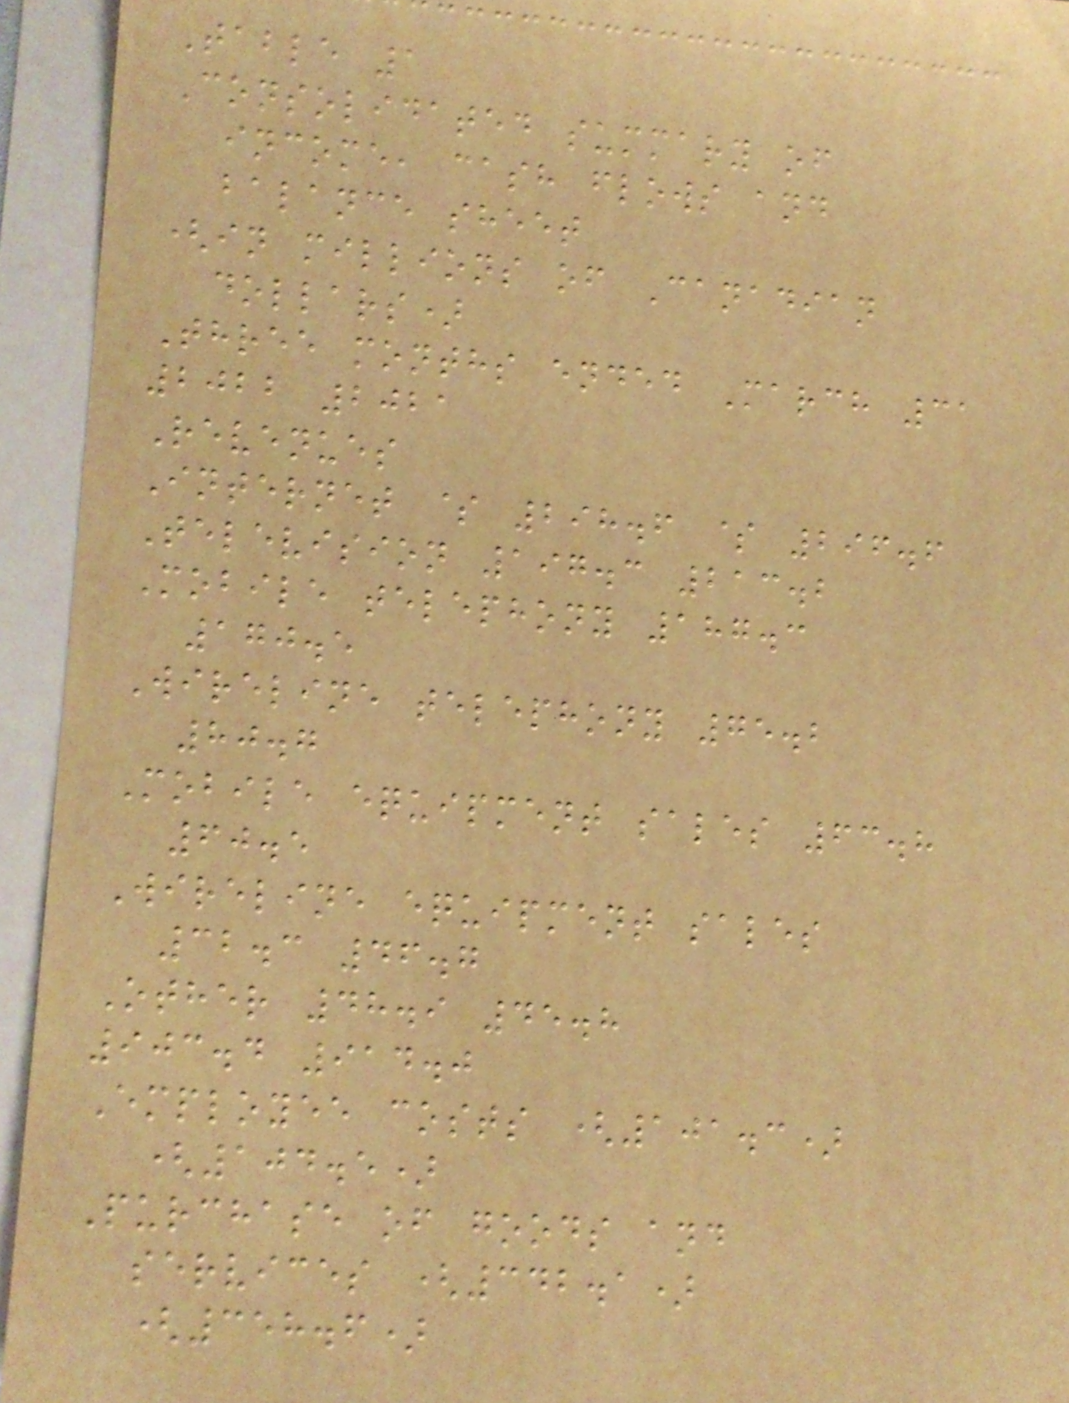Table 1
Consolidated summary of
income, cash flows and
balance sheet
(in millions of Canadian
dollars)
Three months ended March 31
2022 2021
Revenues
Internet $ 298.6 $ 296.6
Television 197.3 213.2
Mobile telephony 187.3
170.5
Wireline telephony 75.2
80.7
Mobile equipment sales 63.8
60.5
Wireline equipment sales
32.3 46.7
Other 48.9 45.8
903.4 914.0
Employee costs (101.3)
(104.5)
Purchase of goods and
services (342.1)
(358.6)
